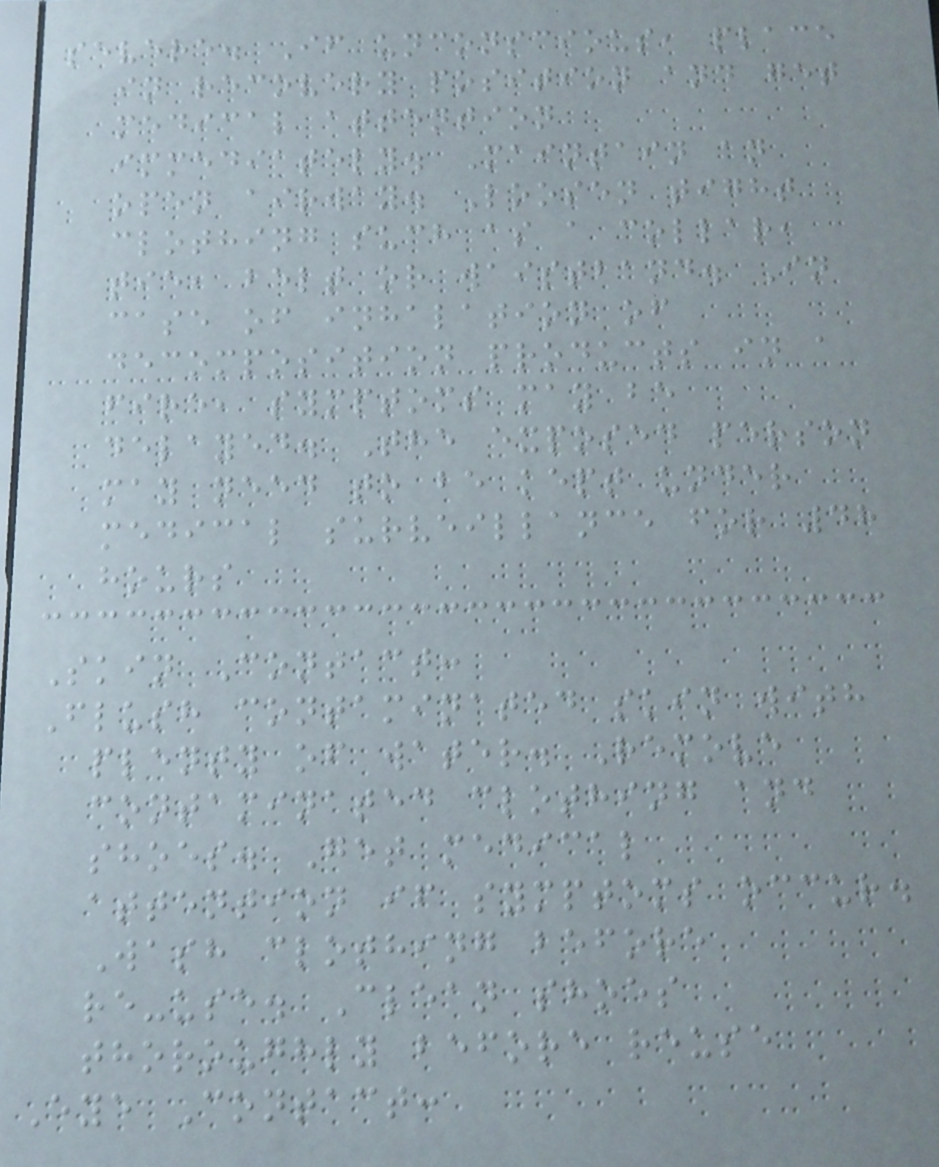severe. If unconscious, place
in recovery position and get
medical attention
immediately. Maintain an
open airway. Loosen tight
clothing such as a collar,
tie, belt or waistband. In
case of inhalation of
decomposition products in a
fire, symptoms may be
delayed. The exposed person
may need to be kept under
medical surveillance for 48
hours
Skin Contact:
Flush contaminated skin with
plenty of water. Remove
contaminated clothing and
shoes. Get medical
attention if symptoms occur.
Wash clothing before
re-use. Clean shoes
thoroughly before reuse
Eye Contact:
